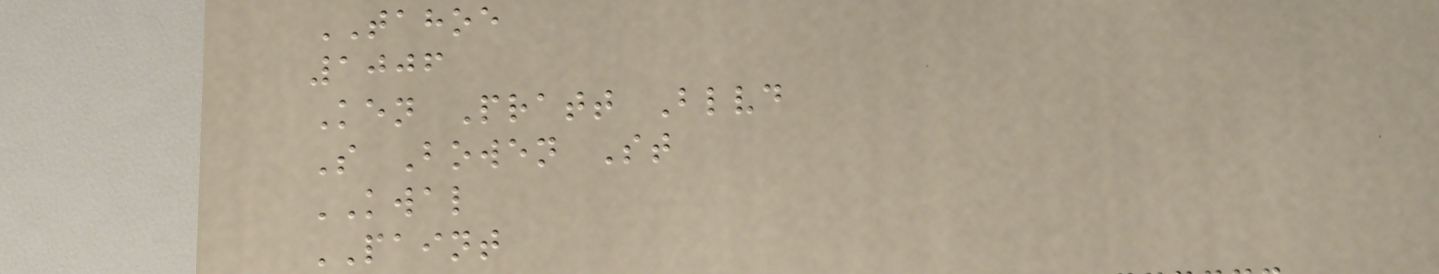TAHOE
1006
Ken Pratt Blvd
S Bowen St
KWAL
PAINT
